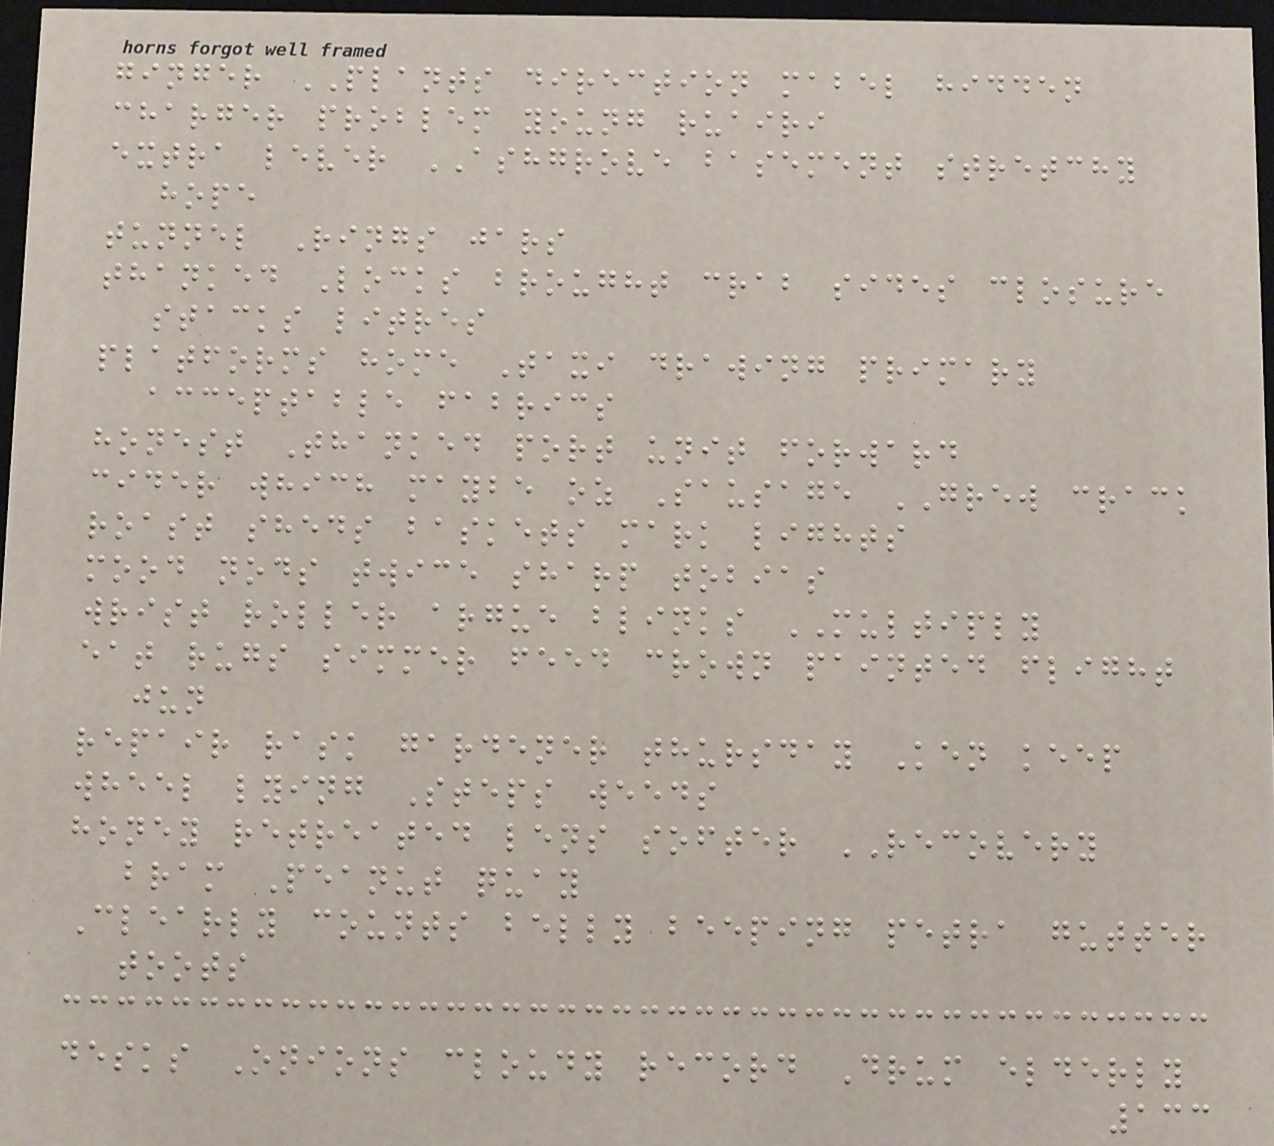ginger PLANTS direction mabel hidden
charger problem young ruairi
extra lever ASHGROVE basement stretchy
hope
tunnel Rings jars
thanked Locks brought crab sides closure
stacks litres
platforms home Taxi drawing primary
acceptable fabrics
honest Thanked port unit forward
cider which maybe oz Sausage GREW crack
roast sheds baskets mark lights
mood nods twice sharp tobias
wrist roller argue blinks MULTIPLY
eat rugs simmer feed crown painted flight
jun
repair rask gardener thursday Ken keep
wheel lying Steps weeds
honey retreated lens softer RECOVERY
bram Peanut quay
Clearly counts belly beeping petra gutter
toots
desks Onions cloudy record Drum elderly
133
